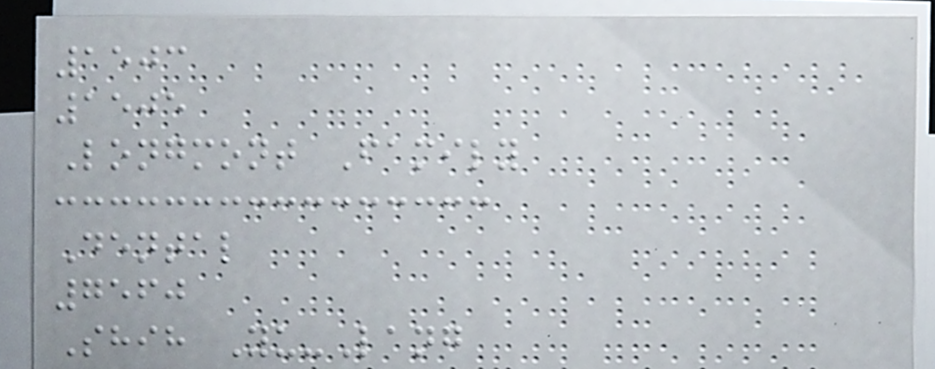1503
1505
Longmont Family
Dental
7560
Shih Yu-Lang
